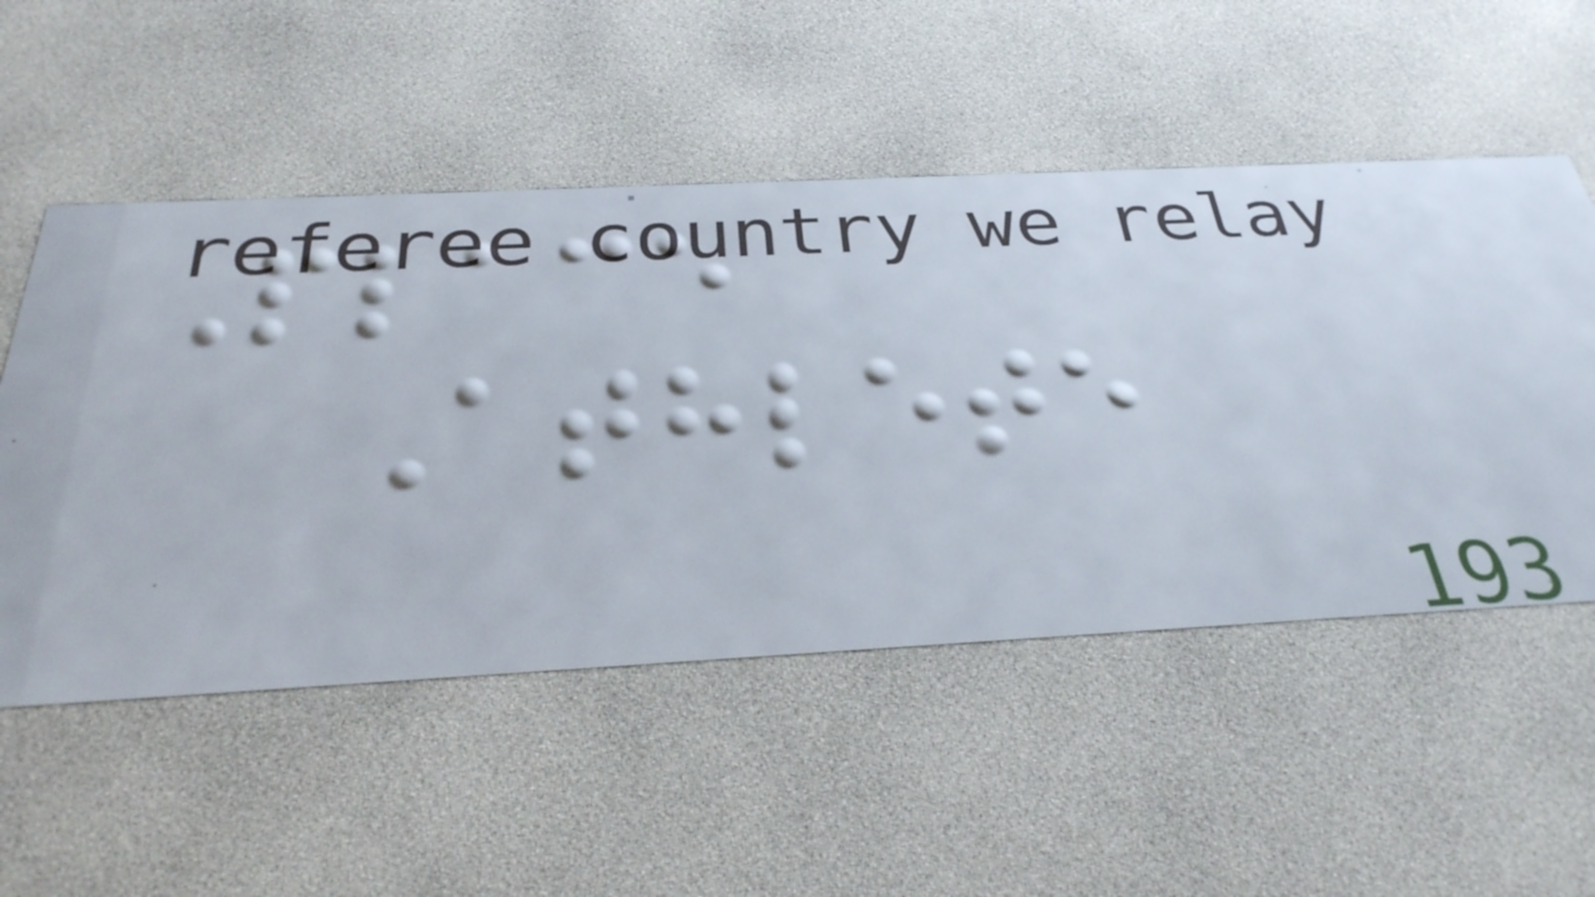Place
Athlete
